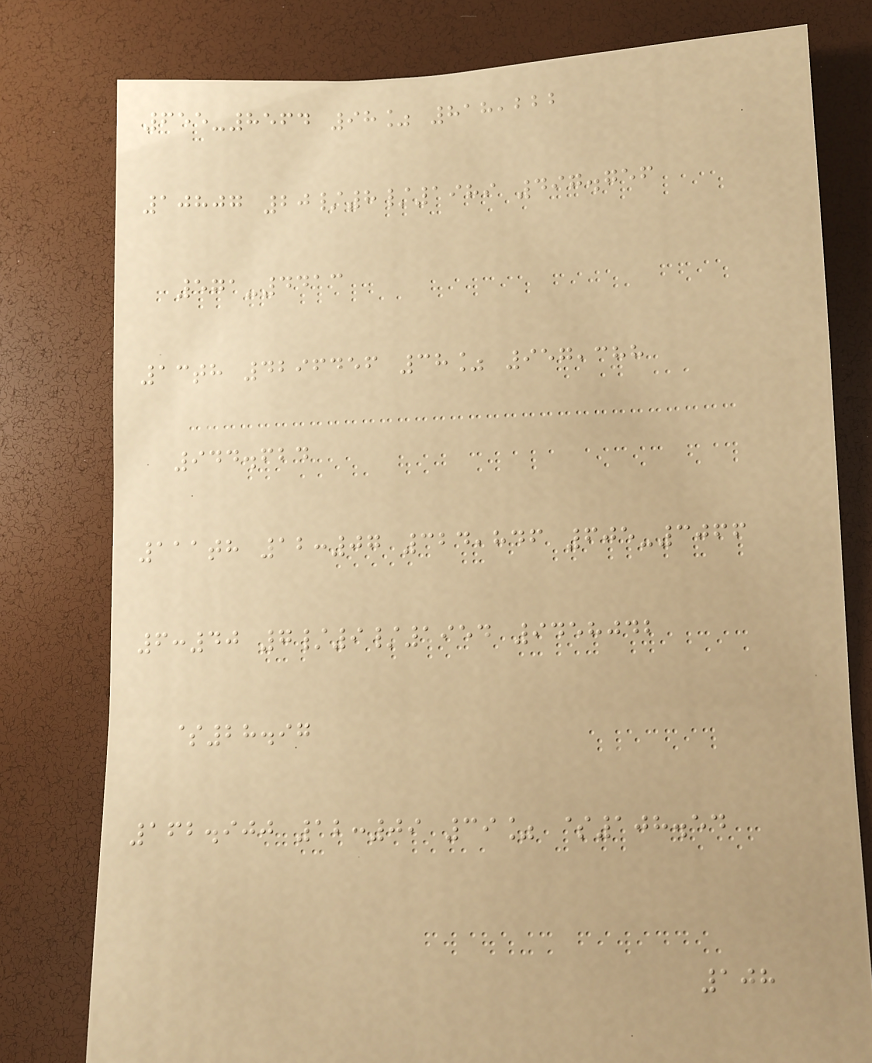655-8564 98% 818,222
10807 20/8/1989 497.756
571-4413
13th 4296456 38% 957,388
944.624
111th 12:07 324,846 605-3066
6:40 7/9/1954 9458042
$28.97
162.900 12:09 39% $108.54
108
